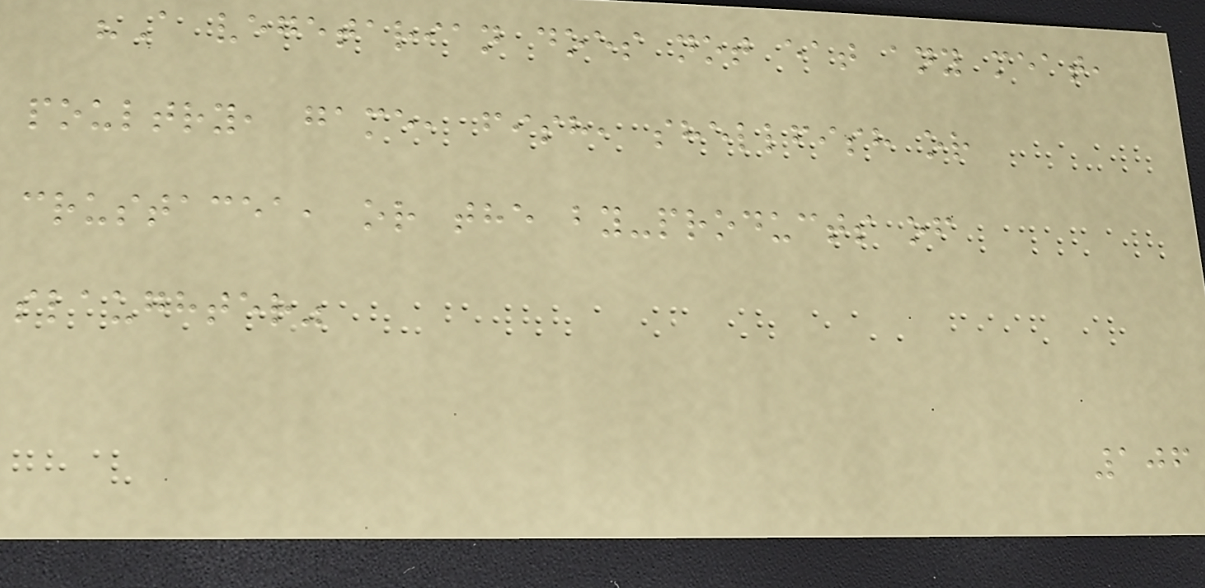"A vegetarian does not eat any meat,
poultry, game, fish, shellfish or
crustacea, or the by-products of
slaughter"
106
